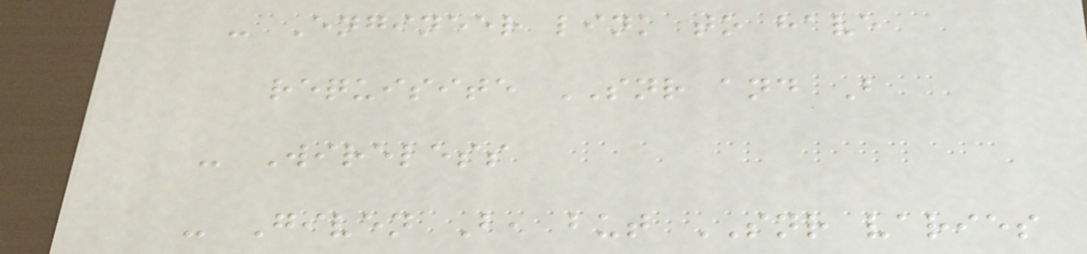- Engineer link to have
requisite SNR and B
- Wireless
- Given B, but SNR varies
